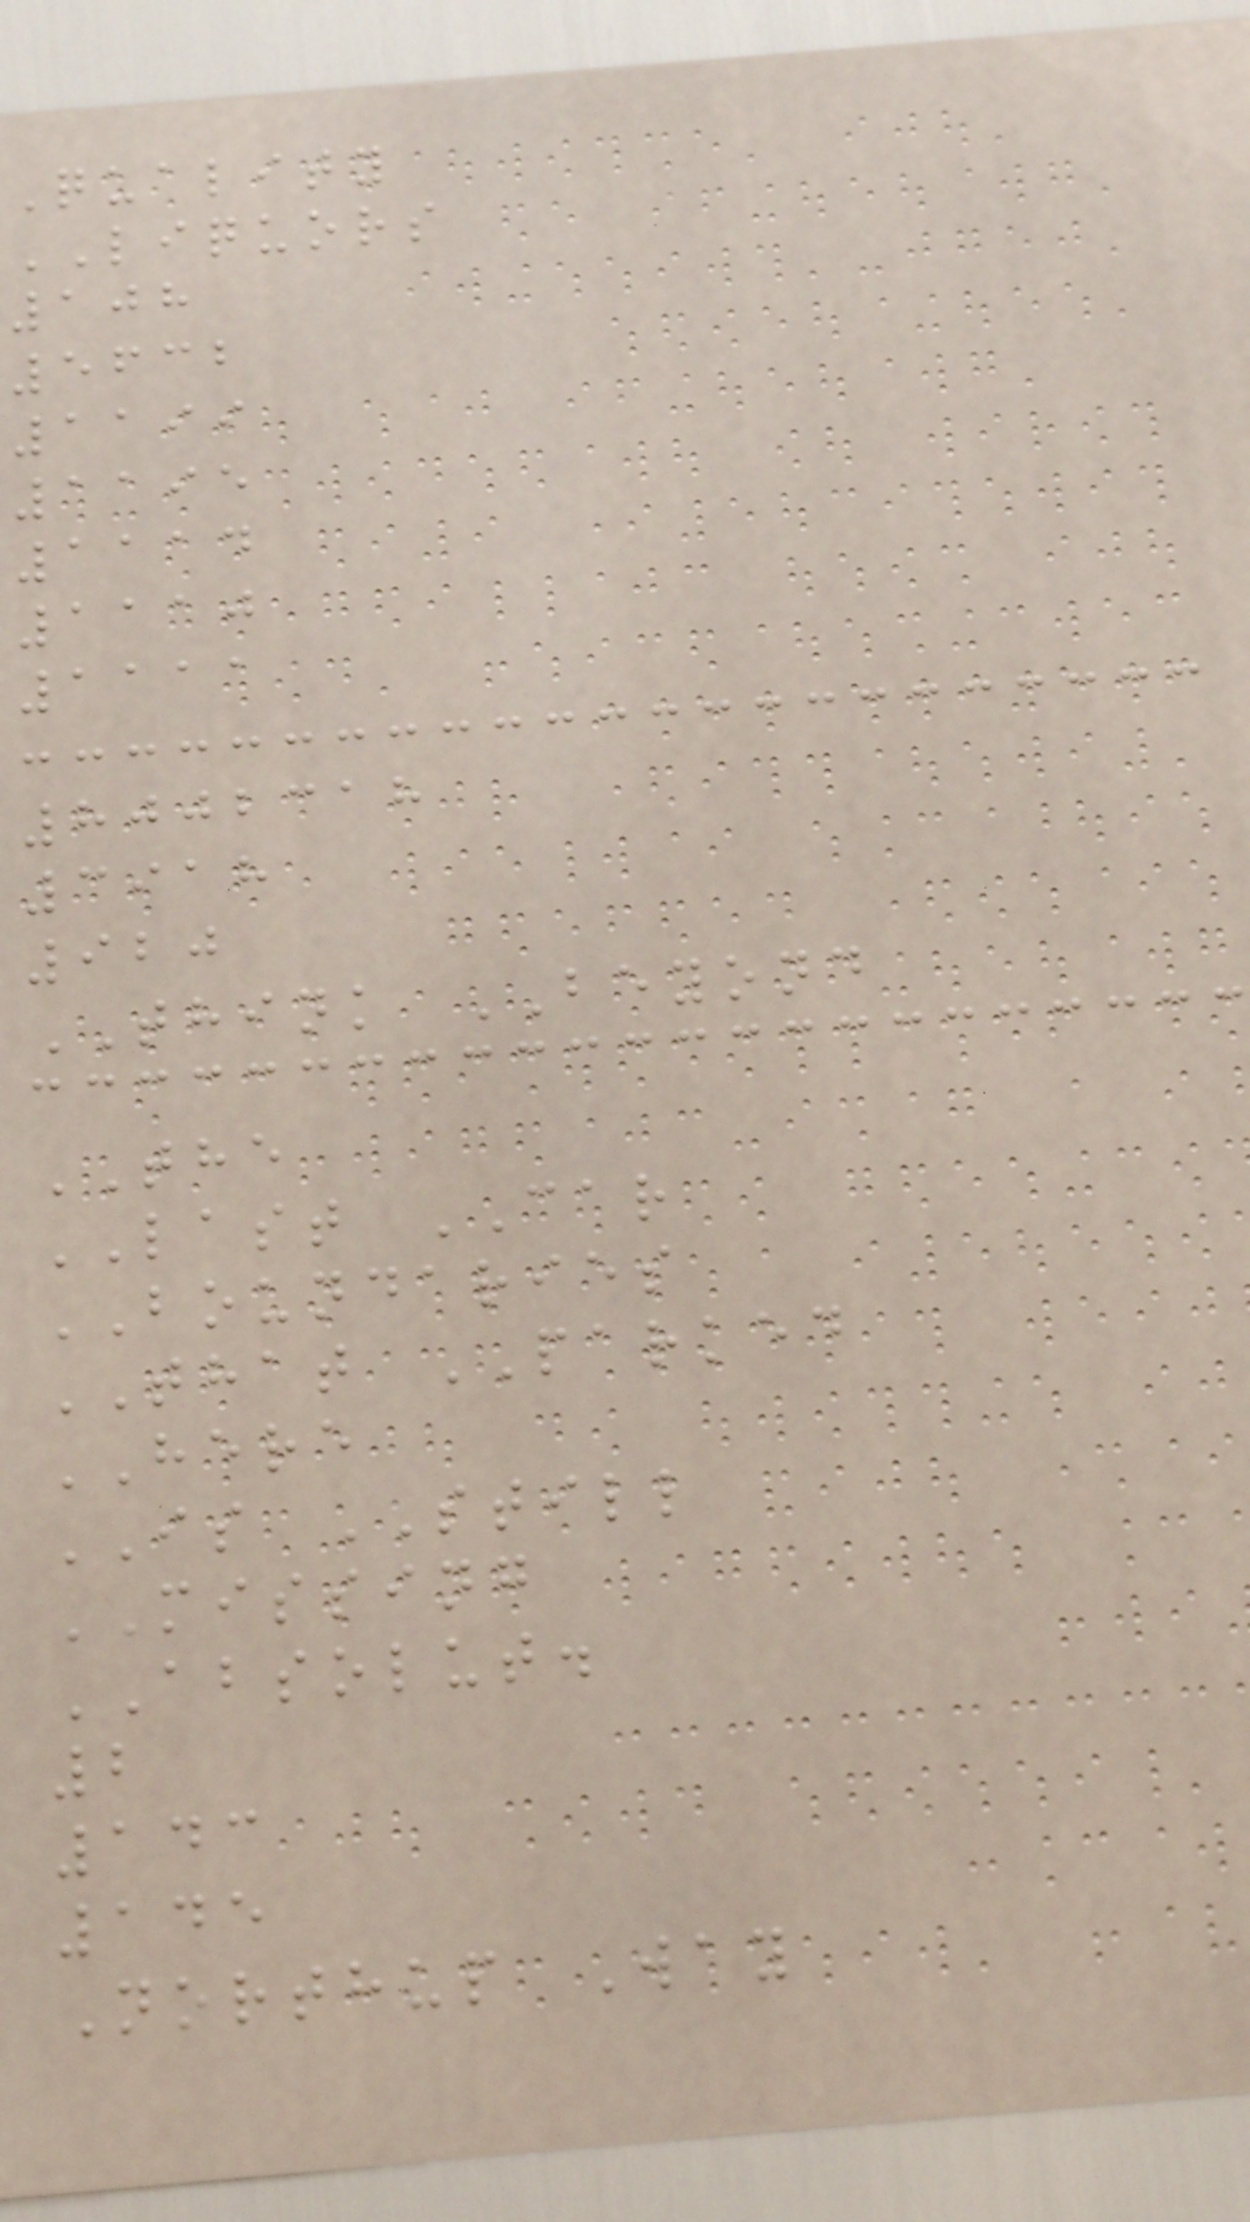Quality
LIQUORS
108
5632
1199
1195
1114
1110
1111
8002318
3918
920
THINK BEYOND
THE
LAST CAR
BOUNDARIES
THAT PARKED
HERE
IS STILL
MISSING
ABSOLUT.
2
143
145
Northup Way
